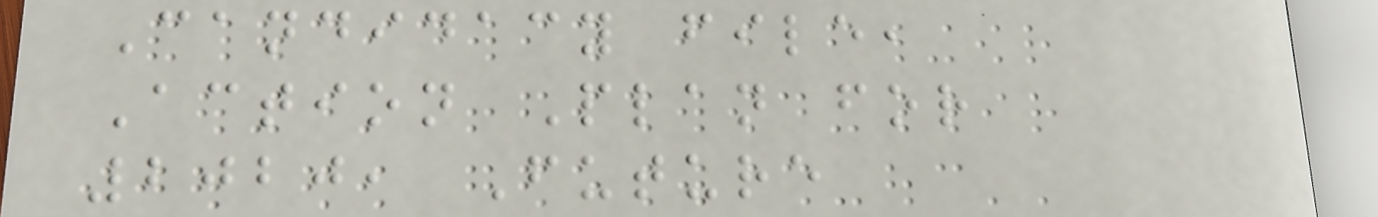Candidacy file,
Action Plan for
2020, Future
